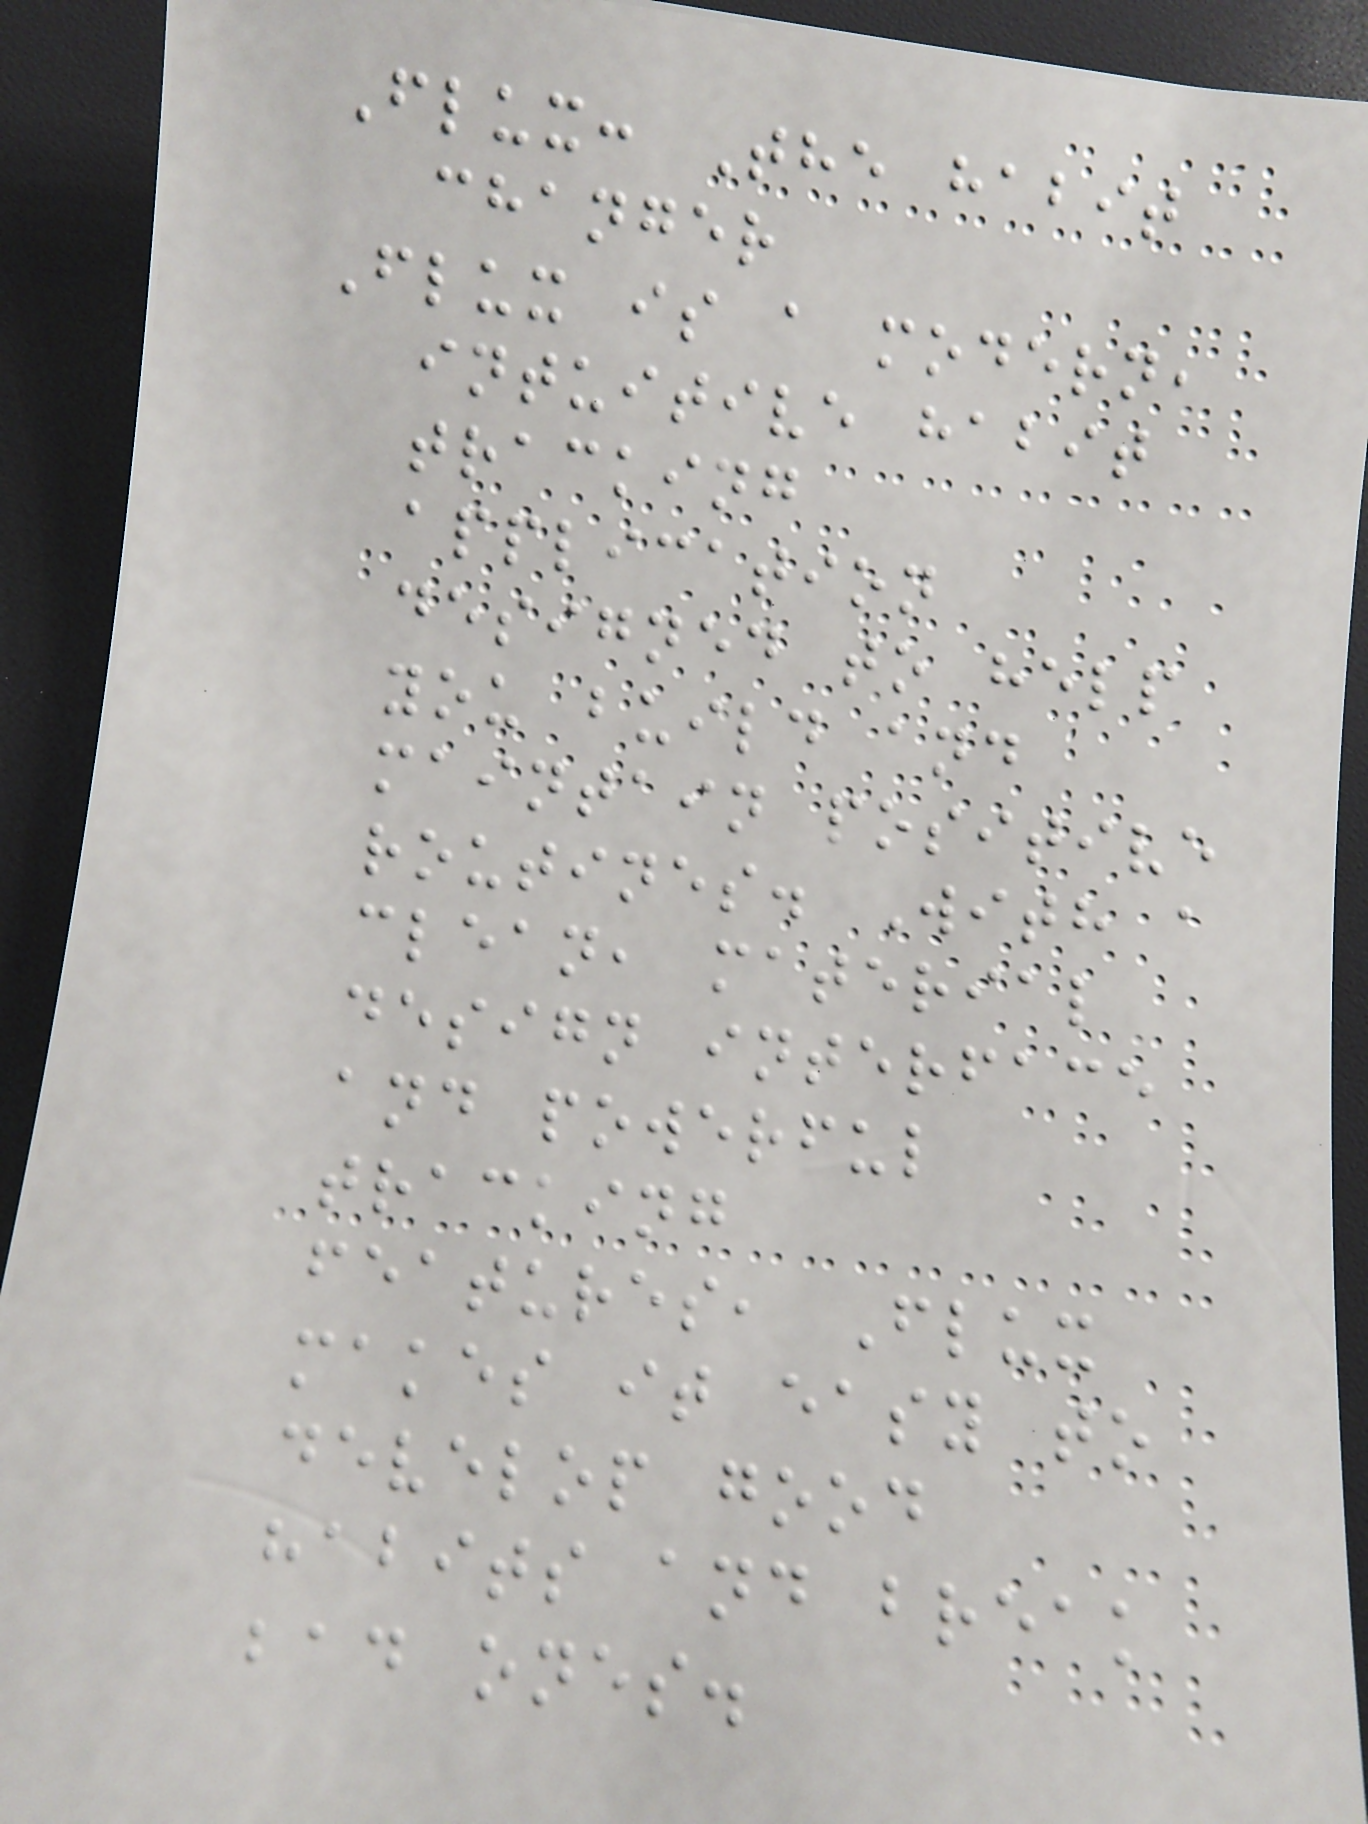Flux: The habit
changer
Flux is a modern,
intuitive habit
tracking
application
designed to help
you build and
maintain positive
routines. With a
clean, material
design interface
and powerful
tracking
features, Flux
makes it easy to
develop good
habits and break
bad ones.
